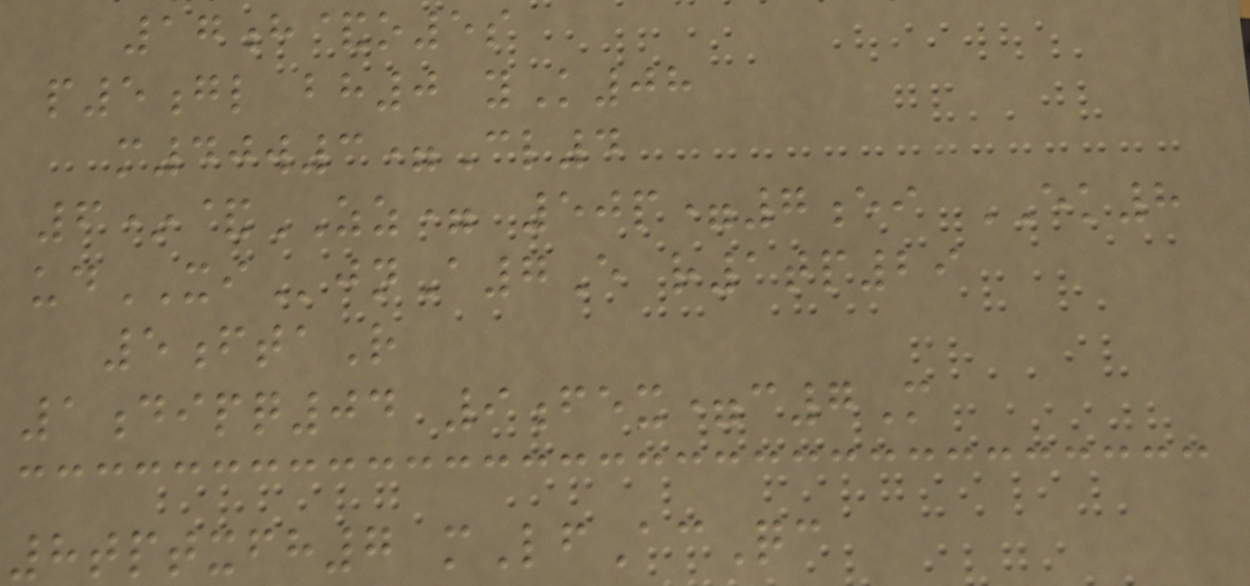17h&o5s
p5gl bh0 yK08
m40w3=Cl4
6*&ZZ= 50p=7ei EK8
udXIjnA7E r1tp29
5ftaR
1dipq04 9fex=c7M
8tptxfh7 mLfAcQc
